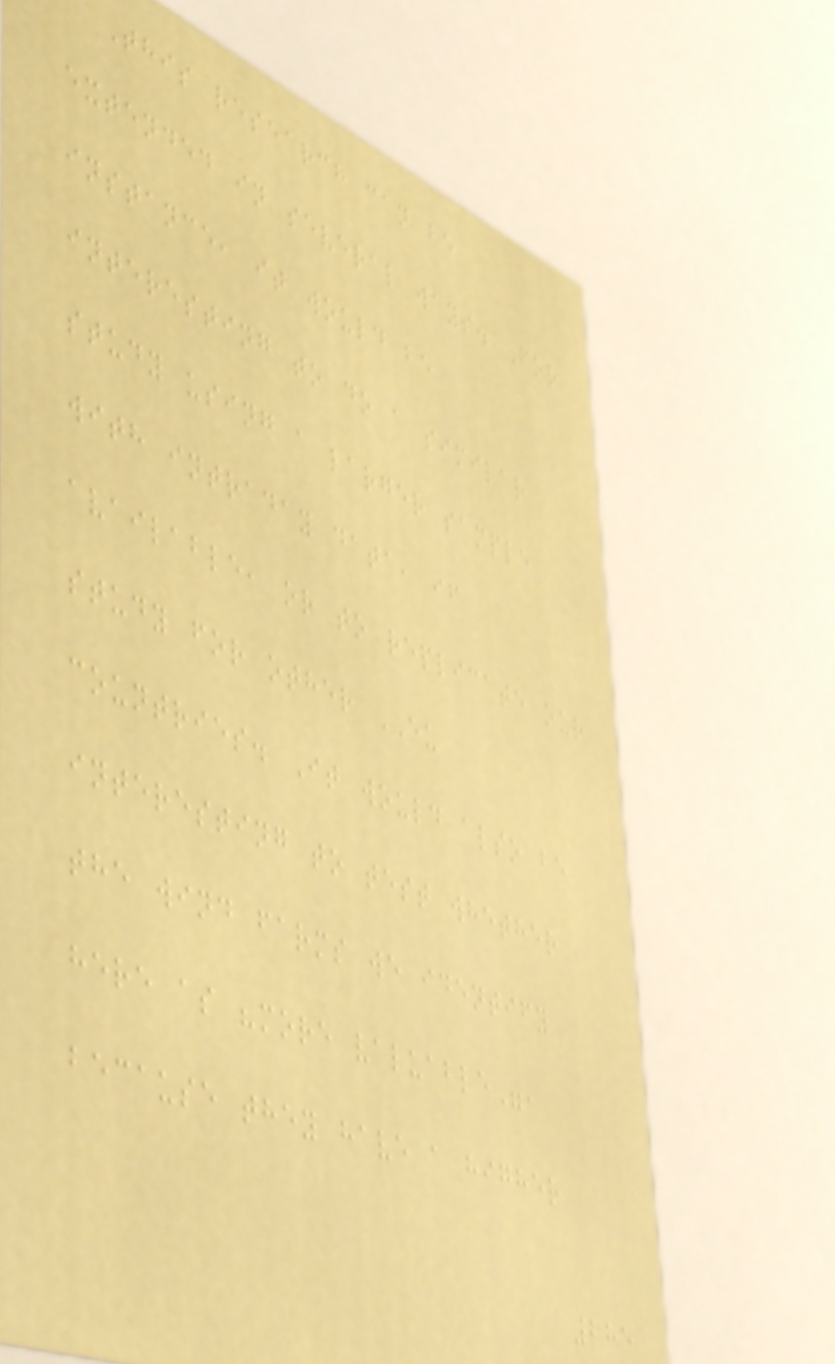This research can be
extended in several ways. For
instance, it would be
interesting to do a similar
study using a larger sample
with intraday data, if
available, or to replicate our
study for other EU
countries. It would also be
interesting to test whether
the wind farms we identify
here as "more valuable",
because they have a higher
285
